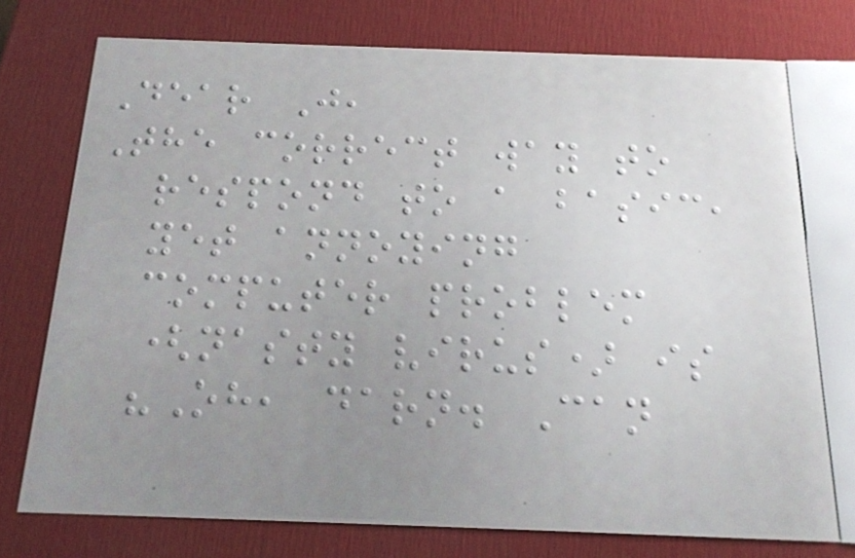Dear J,
The correct way to
respond to a basic,
yet annoying
computer problem
(nasty virus) is
"Oh, darn. Can
